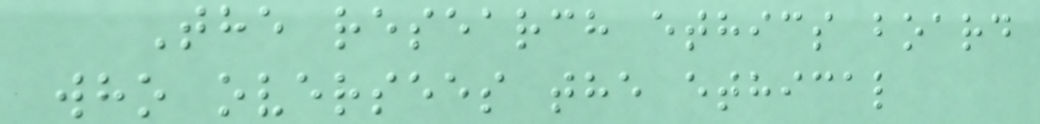The research ethics board
who oversees the ethical
